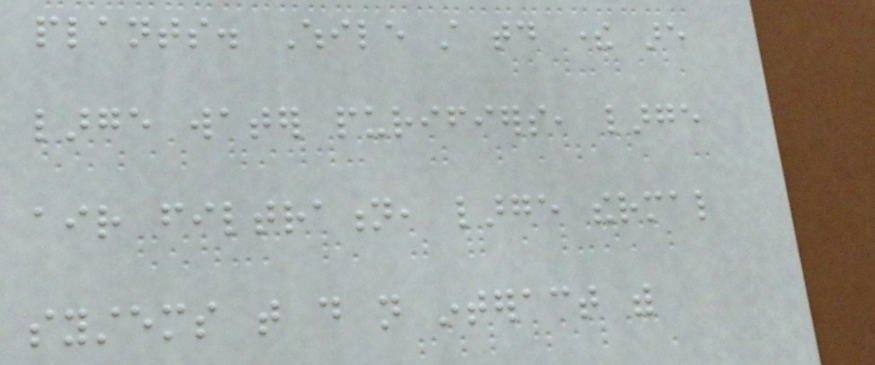plants. While still today there are
large water purifiers, large
air filtration, large thermal
systems that do not interact with
